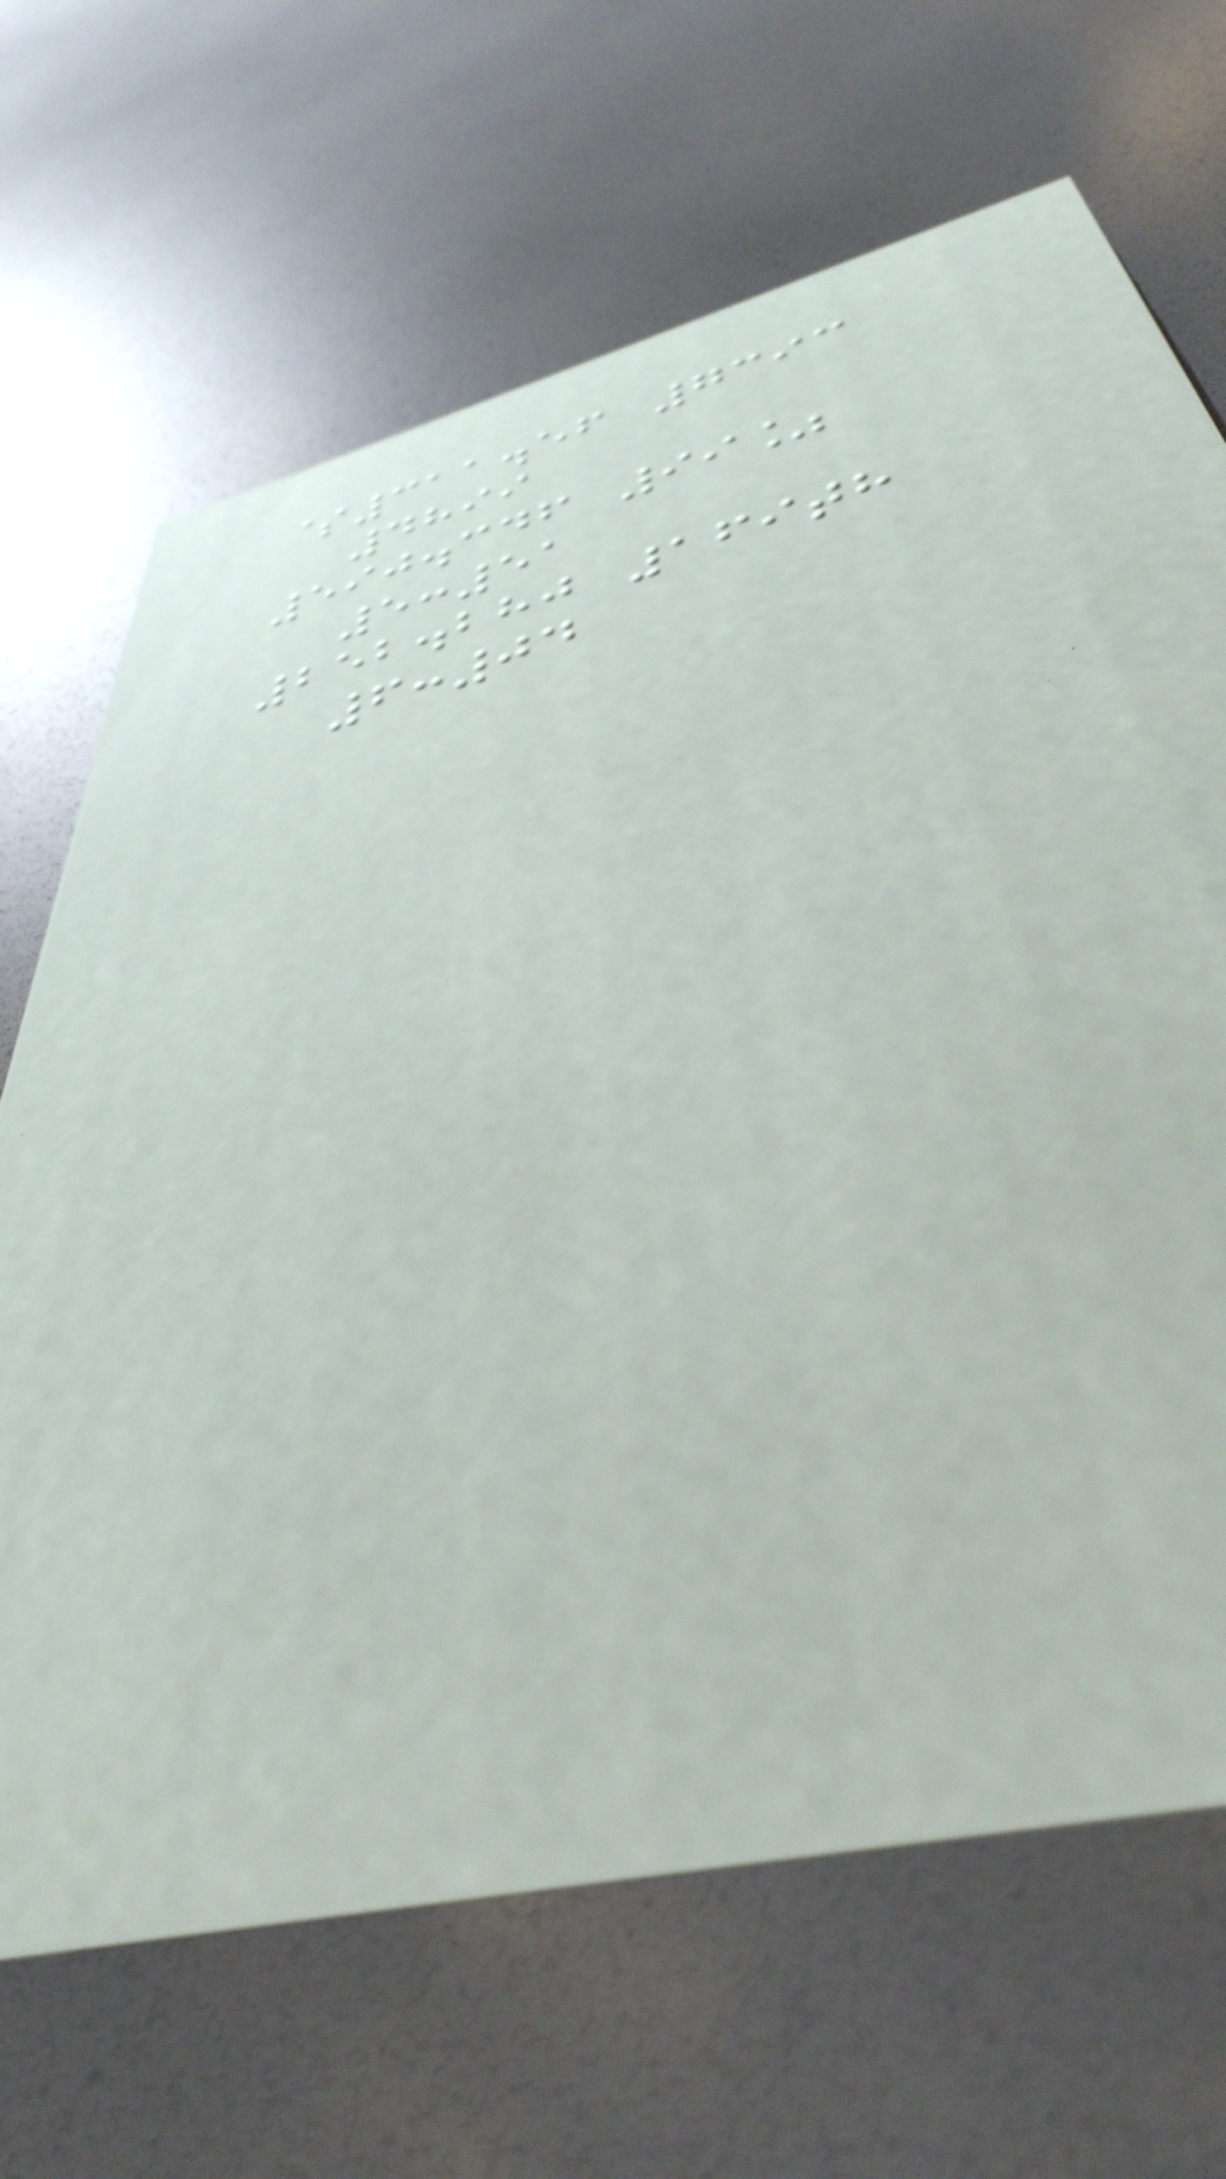$311.56 7393
4899
590.346 99%
5:51
252.280 169th
6:04
